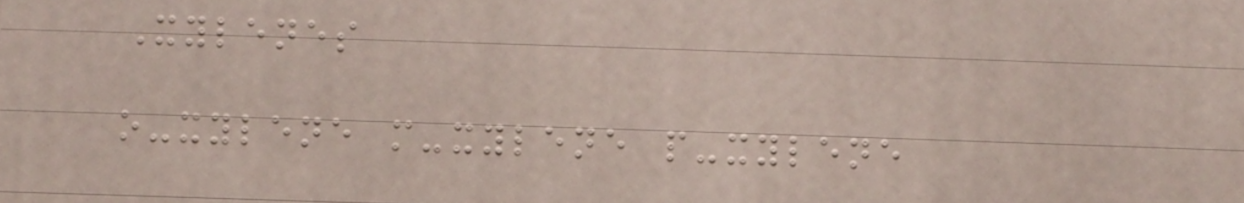Xylenes
o-xylene m-xylene p-xylene
